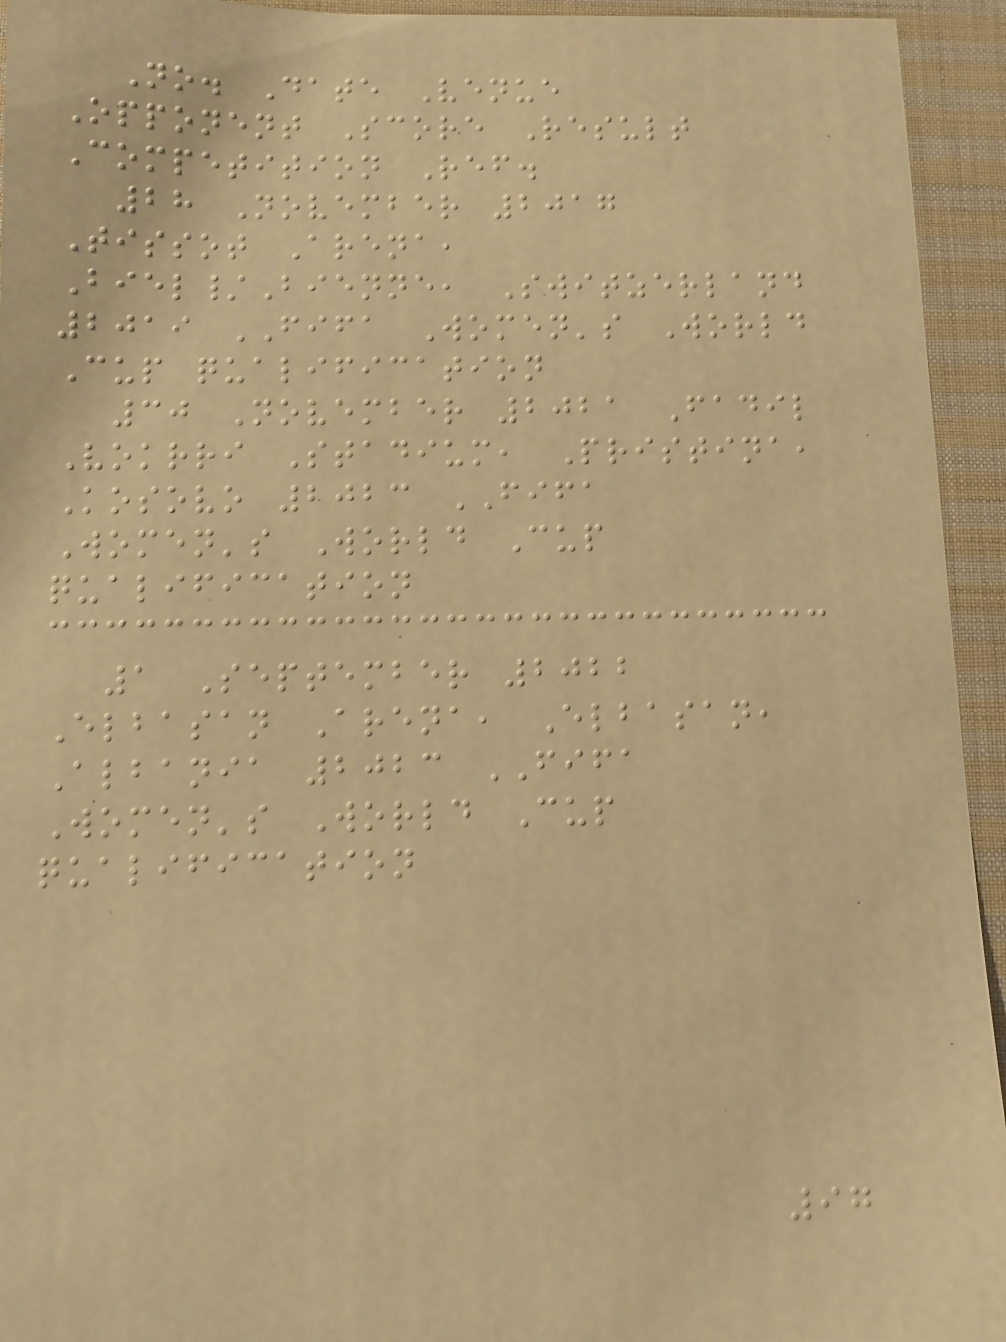No. Date Venue
Opponent Score Result
Competition Ref.
28 November 2017
Tissot Arena,
Biel/Bienne, Switzerland
2019 FIFA Women's World
Cup qualification
30 November 2021 Fadil
Vokrri Stadium, Pristina,
Kosovo 2023 FIFA
Women's World Cup
qualification
1 September 2022
Elbasan Arena, Elbasan,
Albania 2023 FIFA
Women's World Cup
qualification
97
